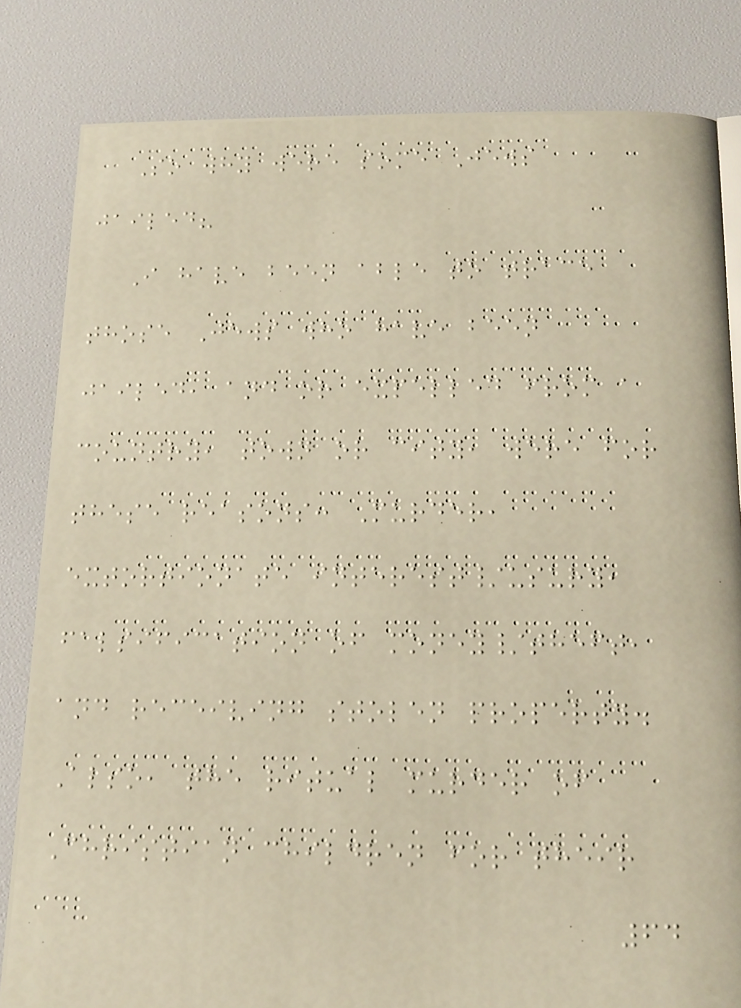So why were some Jews
jailed?
I have been able to trace
those Jews who have been
jailed, and or expelled from a
country, town or city, were for
these reasons: Murder,
extortionate interest/usury,
falsification of money/theft,
and receiving stolen property.
Also, the ritual murder of
Christian children for their
64
